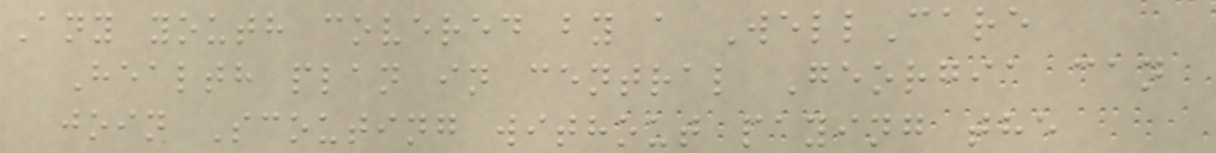Any youth covered by a WellCare
Health plan in central Georgia can
join Scouting without paying the
